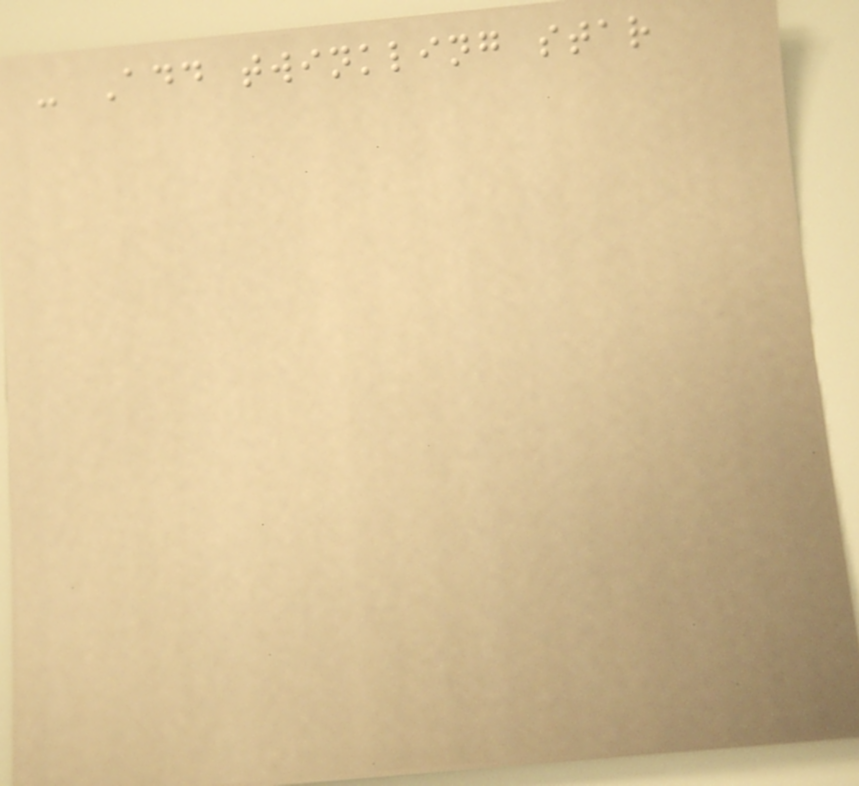- Add twinkling star
